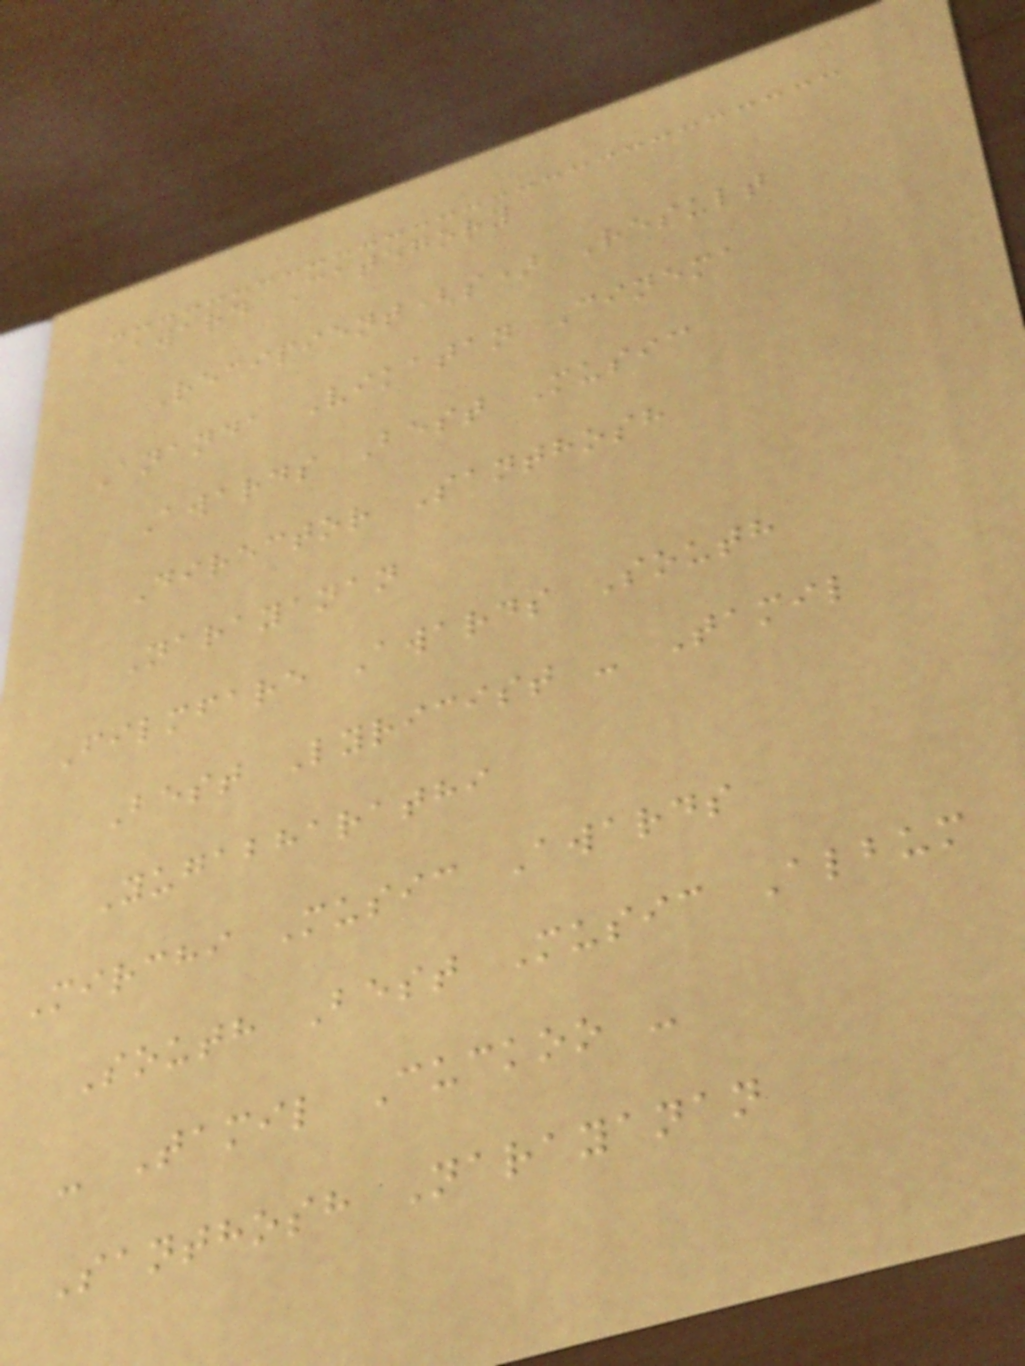Award Category
Recipient(s) Result
Ananda Vikatan Cinema
Awards Best Music
Director Santhosh
Narayanan
Filmfare Awards South
Best Lyricist - Tamil
Yugabharathi
Mirchi Music Awards
South Best Music Album
- Tamil Cuckoo -
Santhosh Narayanan
